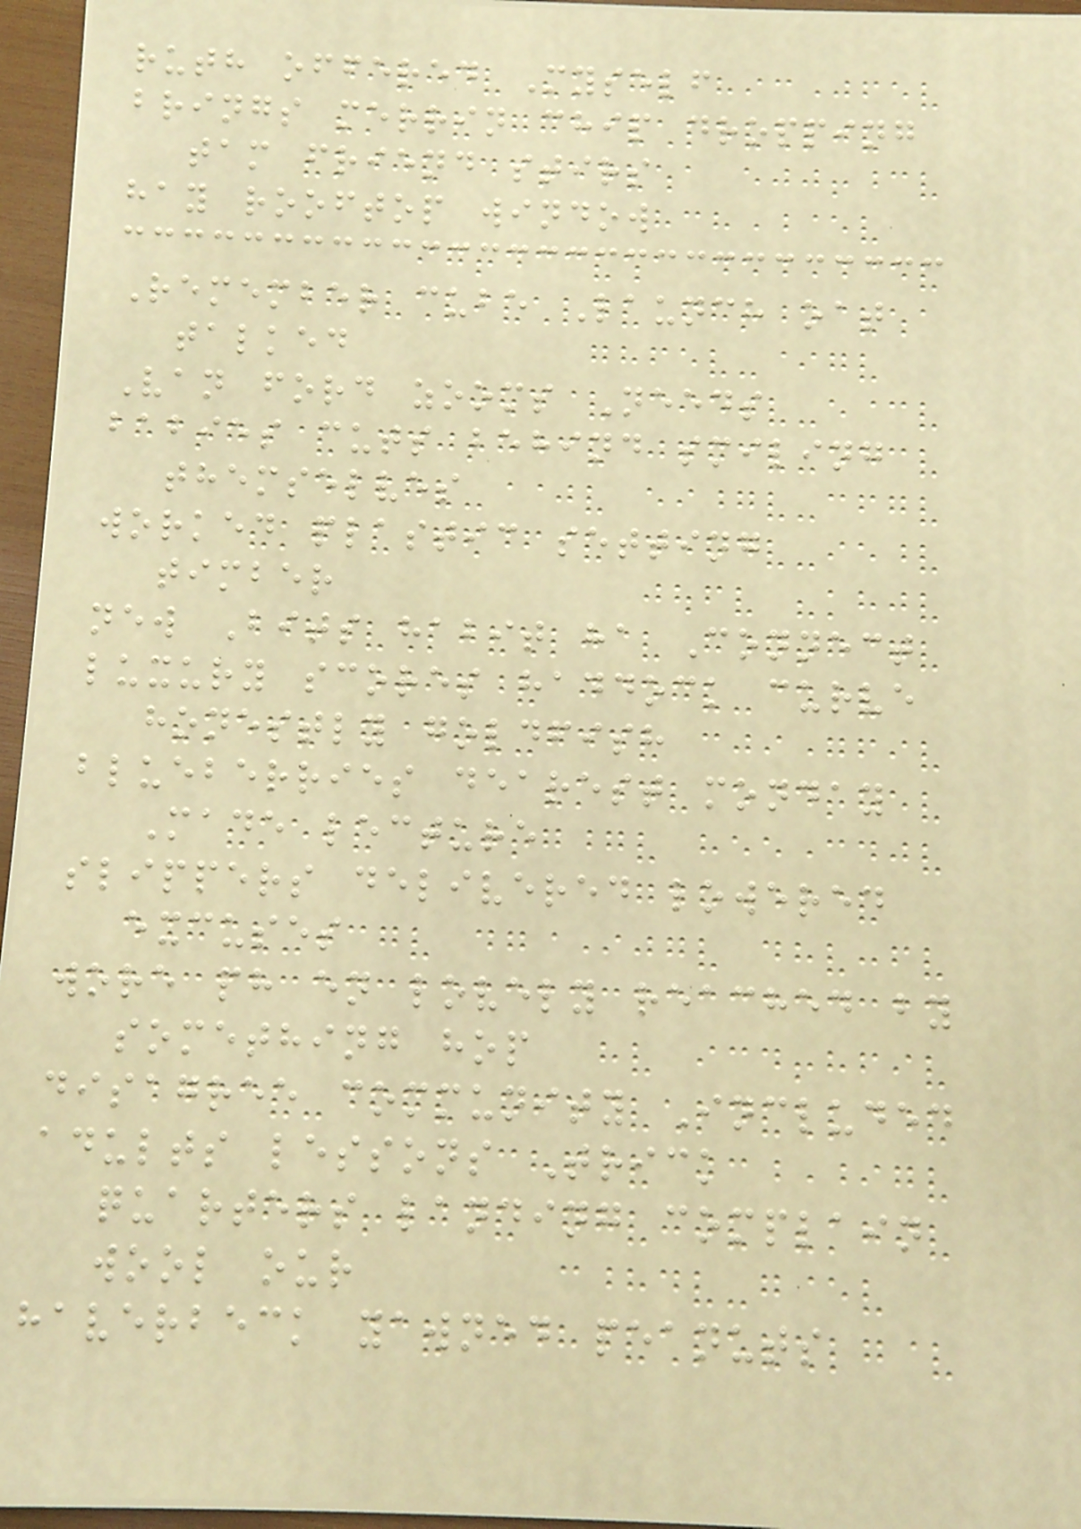ruth offered Myself
brings merrin chip dropping
tam friend stirs
hay rooftop window
Remember cube Launch oat
talked
Van ford zooms Needs
babies cuts behind smiling
themselves
worked plastic setting
timber
new Bits habit ha Connect
luxury scores haddock curve
honestly goldfish
blueberries dearest monday
Made lecture
slippers delivered lowered
excuses
wore ph en lovely reached by
something hop
disagree community Included
adults lessons Trick
quarters landing complain
wool our
haverbeck yawned peanuts
